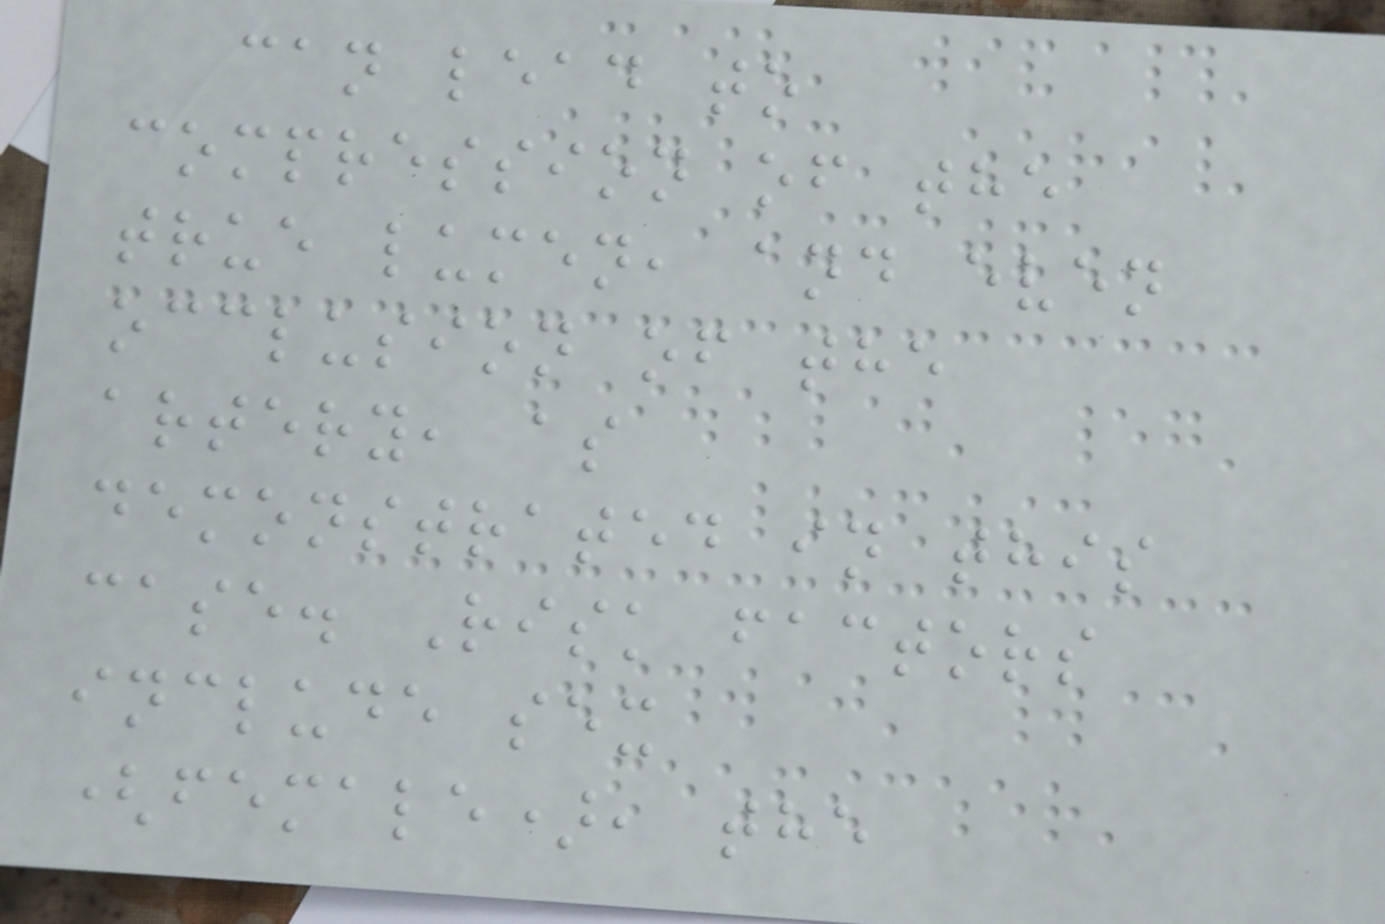can lead to
compression of the
true lumen, and even
occlusion of the
artery, as
demonstrated in this
case. Risk factors
include sex
(female), the
